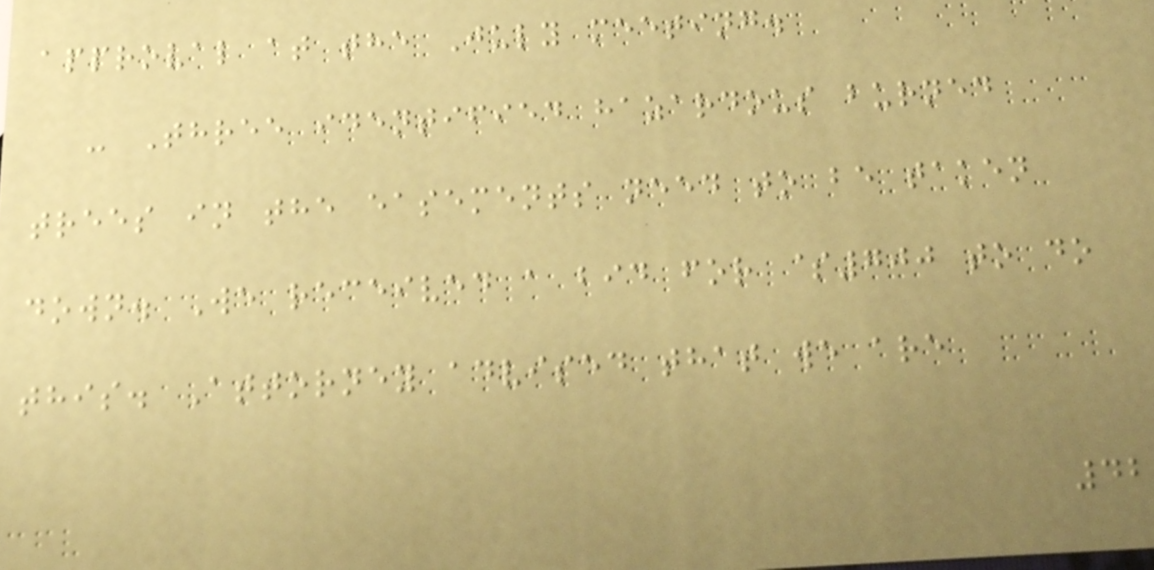approval at the July meeting.
- Three identified hazardous burned
trees in the easements need to be taken
down. We received a bid for $700 to do
this. Attorney advised that we are
42
